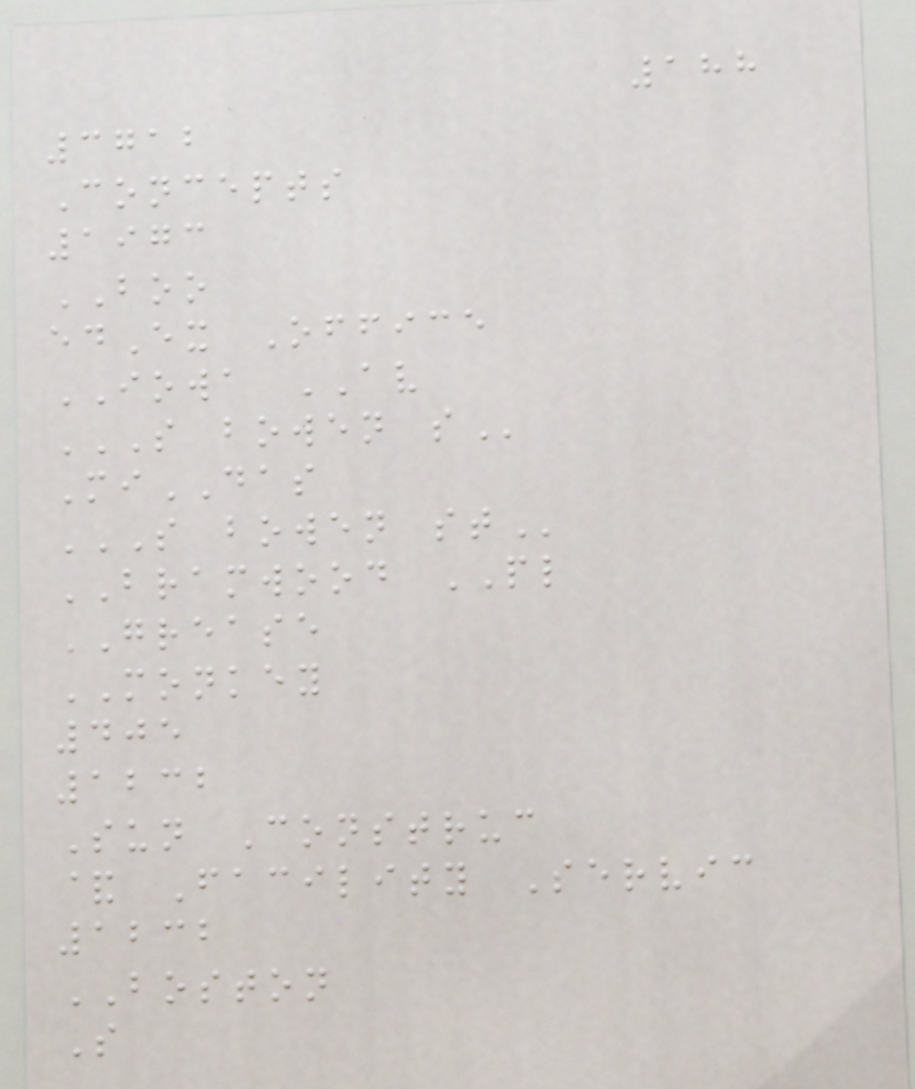188
3712
Concepts
1973
BOO
edEx Office
IOWA AV
S BOWEN S
MiDAS
S BOWEN ST
BRAMWOOD PL
GREASE
MONKEY
405
1232
Sun Construc
& Facility Servic
1232
BOSTON
S
